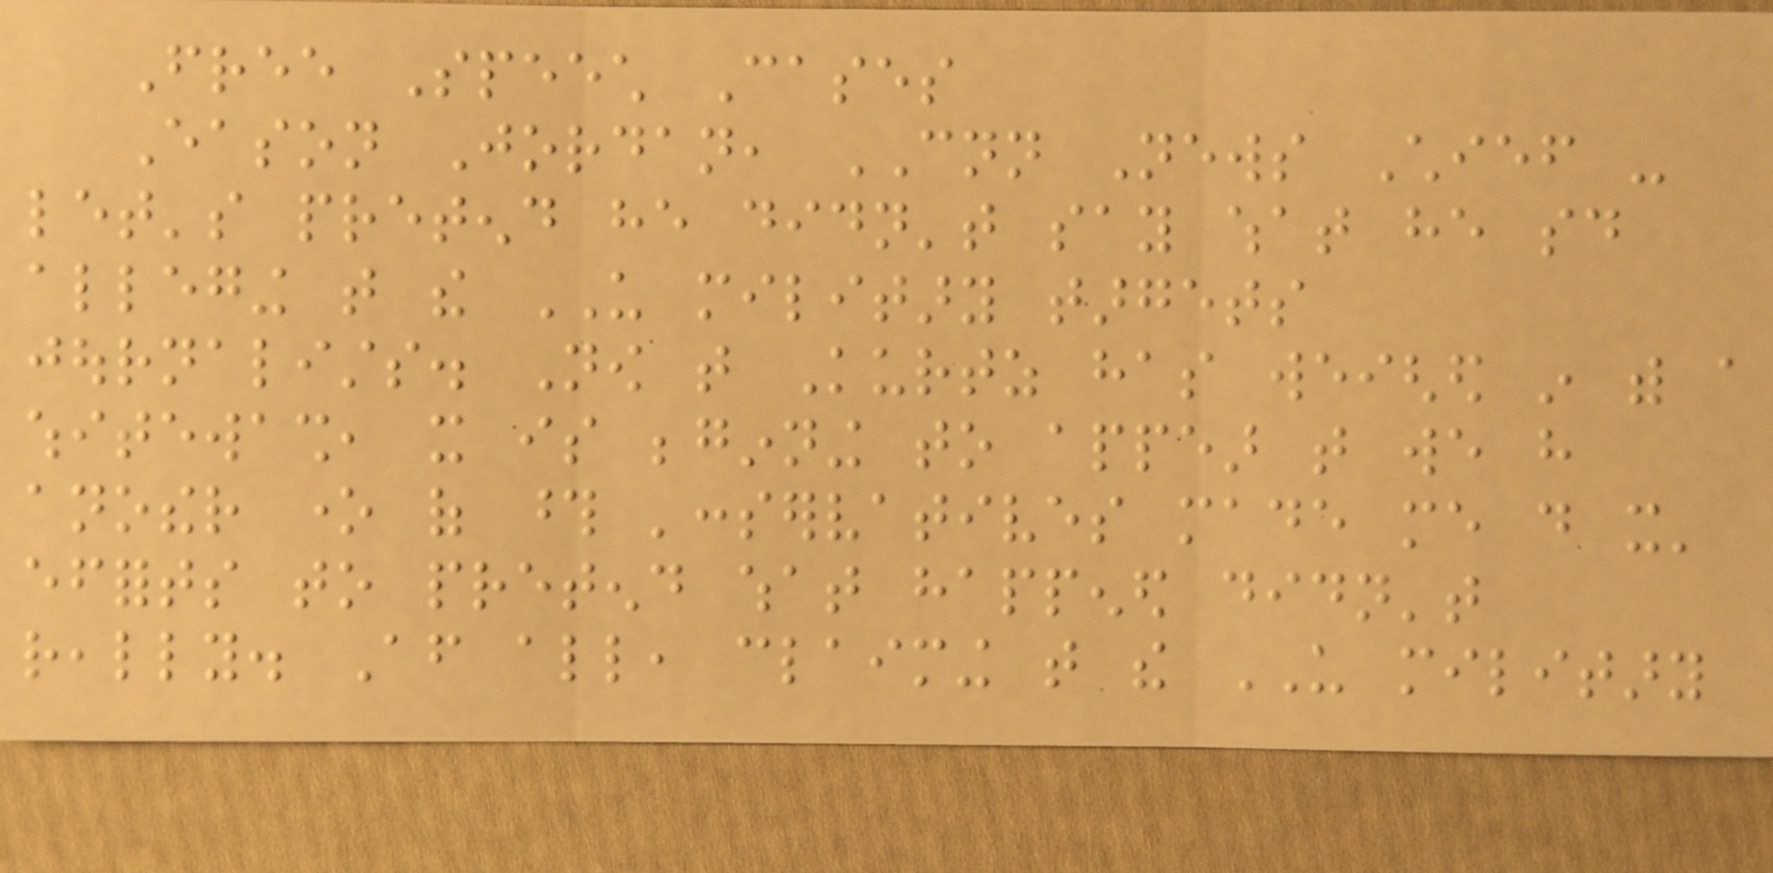Free Speech Cases
Eason Jordan, CNN News Chief -
let's pretend he didn't say what he said
alleging that the US military targets
journalists. Now that Kurtz has weighed in with a
whitewash, it is beginning to appear that we have
another one of those 'conservatives made me do it'
efforts to pretend what happened didn't
really. After all, claiming that the US military
